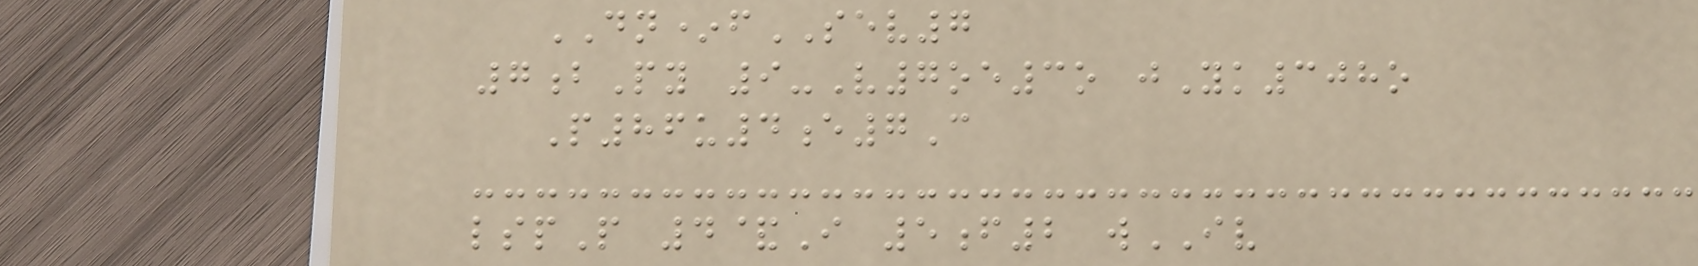DN*fSEV7
7bPy 9-V7oe3o jYk308o
P86u4e7C
lspP 4&I 5f2 wIV
